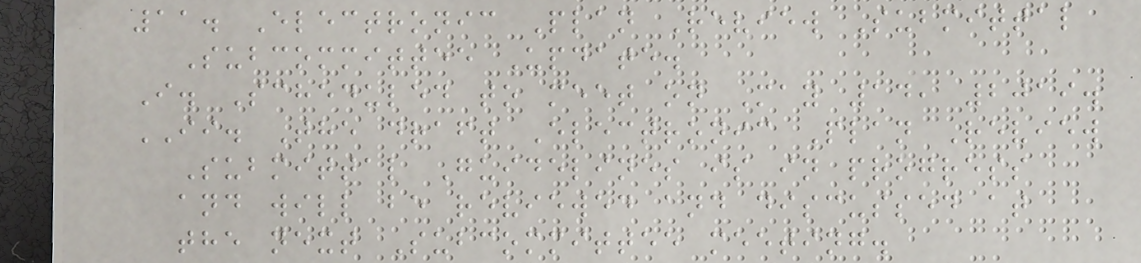11. Electronic Plan Review Submittal
Subcommittee Update.
I. Scheduled to meet on May 14, 2019.
II. The draft Electronic Plan Review
Submittal Guidelines is in progress
and will be reviewed and discussed at
the next Subcommittee meeting.
